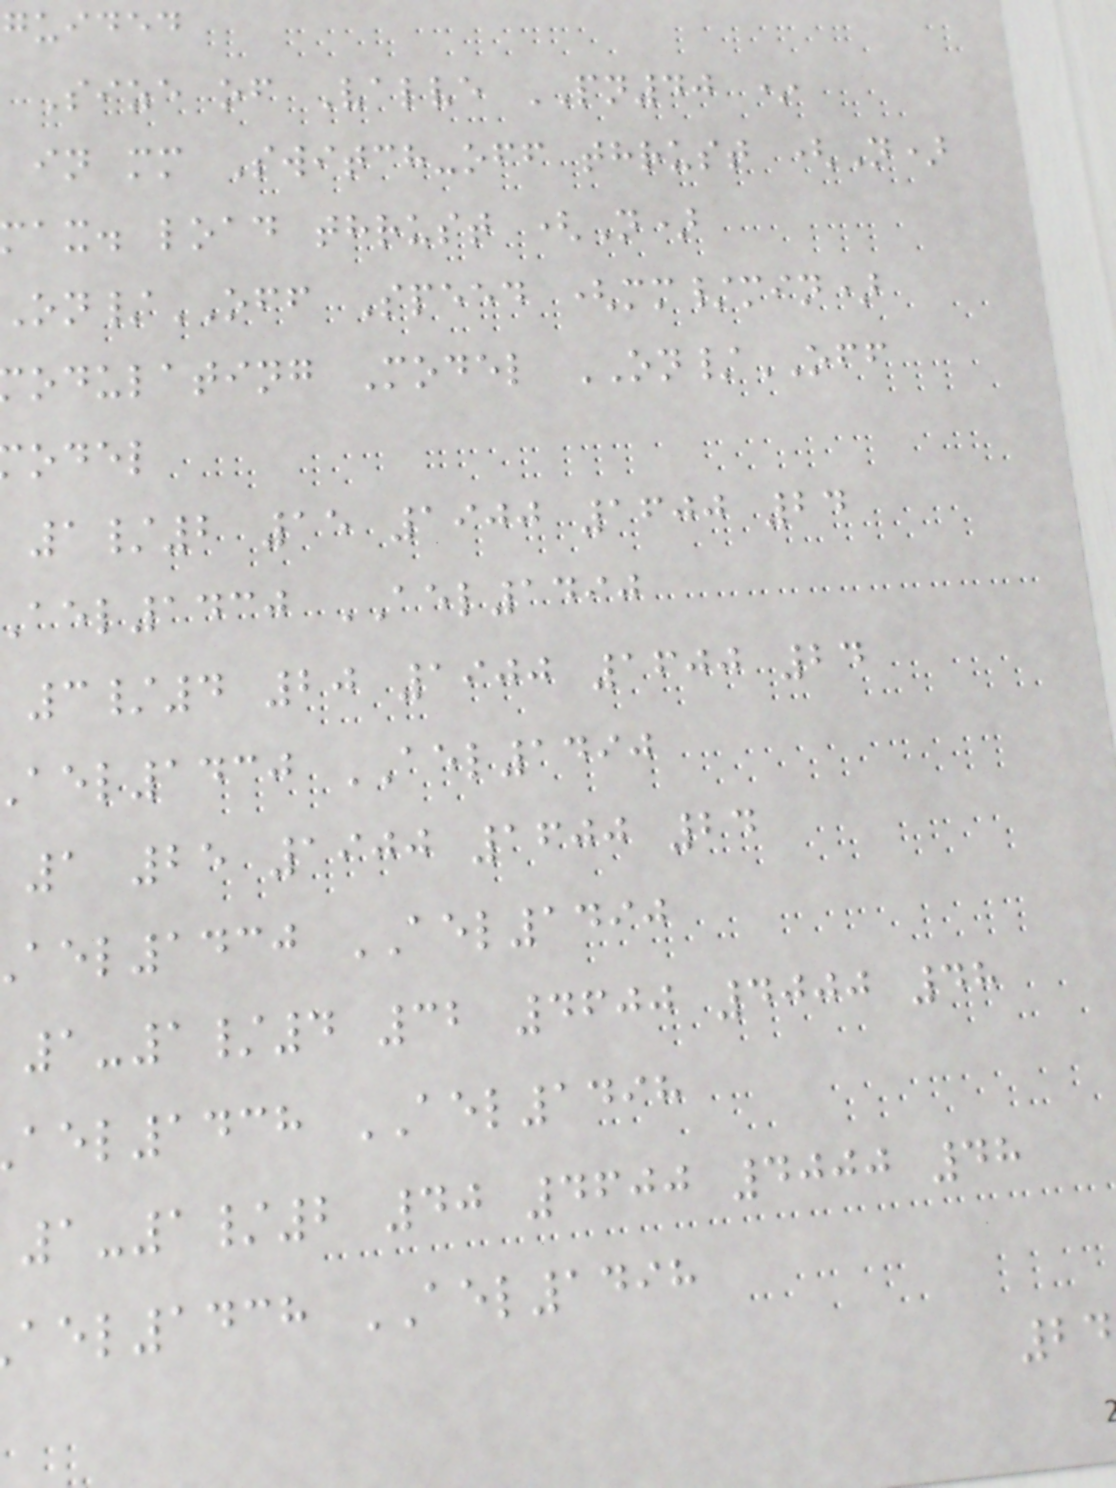guided
Size of Valve PN40 *
in mm Switch-off thrust (N)
max. load thrust (N)
/OFF Speed (mm/min)
odulating Model ON/OFF
odel
1/2 15 1900 1600 24
ael1430 AEL1490
3/4 20 1900 1600 24
ael1430 AEL1490
1 25 1900 1600 24
ael1430 AEL1490
1-1/4 32 4600 4000 48
ael1438 AEL1498
1-1/2 40 4600 4000 48
ael1438 AEL1498
